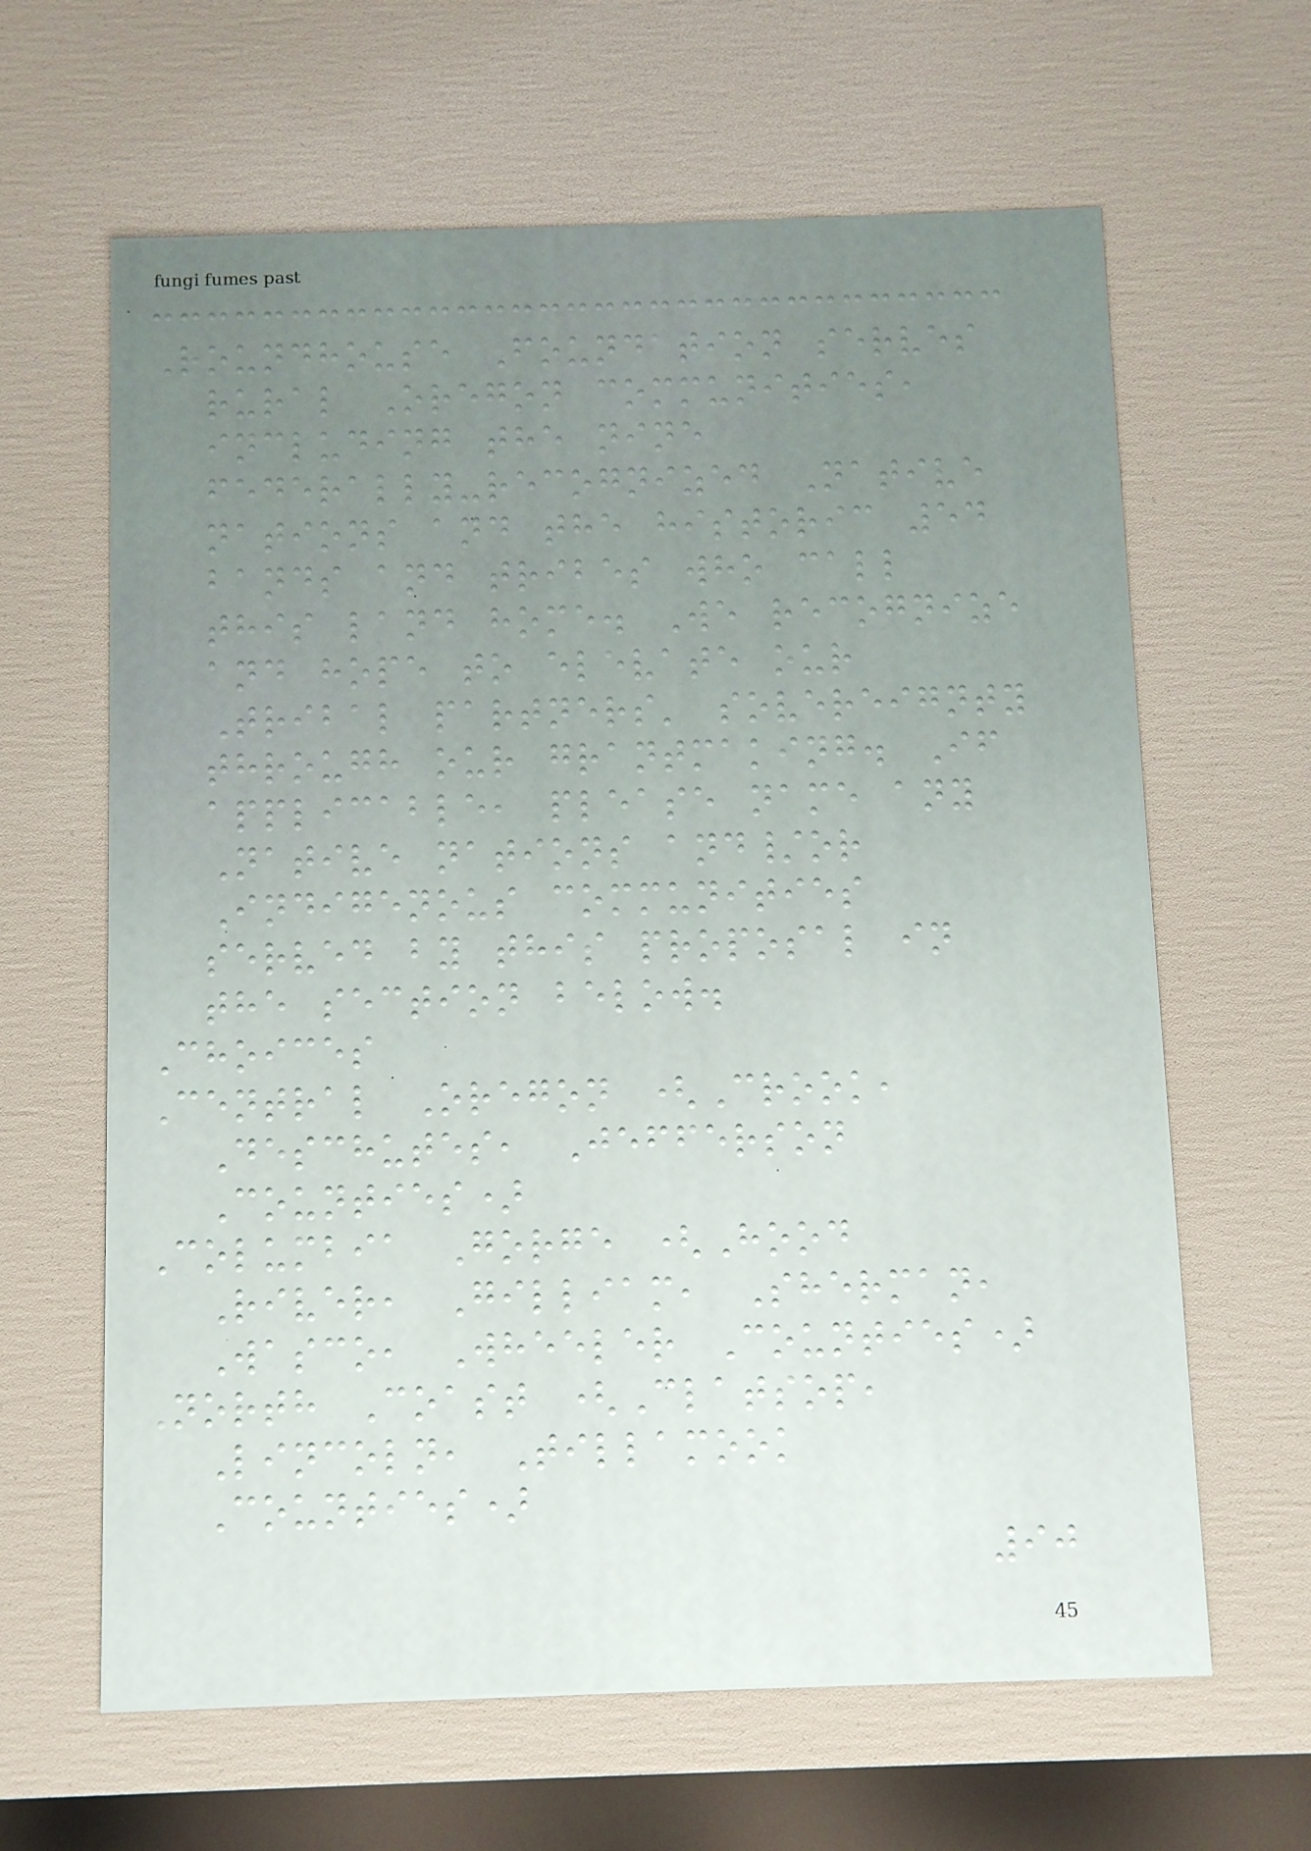Roundhouse Foundation serves
rural Oregon communities,
including the nine
federally-recognized Native
nations and the historic 54
bands and tribes who call
this land home. We recognize
and hope to elevate our
Tribal partners' sovereignty
through our grantmaking. If
applicable, please name any
Native nations and/or
Indigenous communities
served by this proposal in
the section below.
Choices
Central Oregon (Crook,
Deschutes, Jefferson
Counties)
Columbia Gorge (Hood
River, Gilliam, Sherman,
Wasco, Wheeler Counties)
North Coast (Clatsop,
Lincoln, Tillamook
Counties)
90
